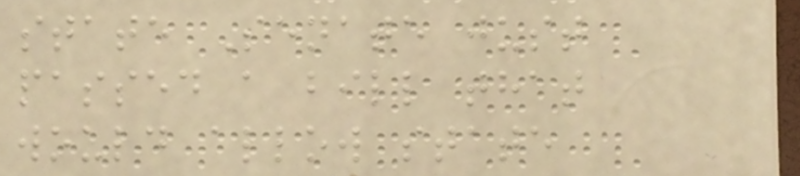state Senate just
passed a bill that
would allow state
